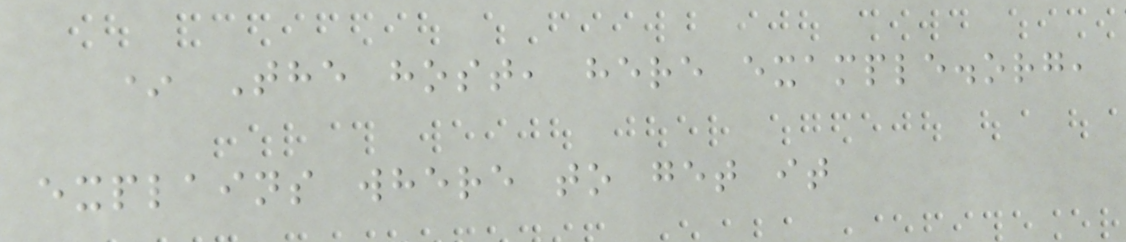* The host, here example.org,
explains where to get it
